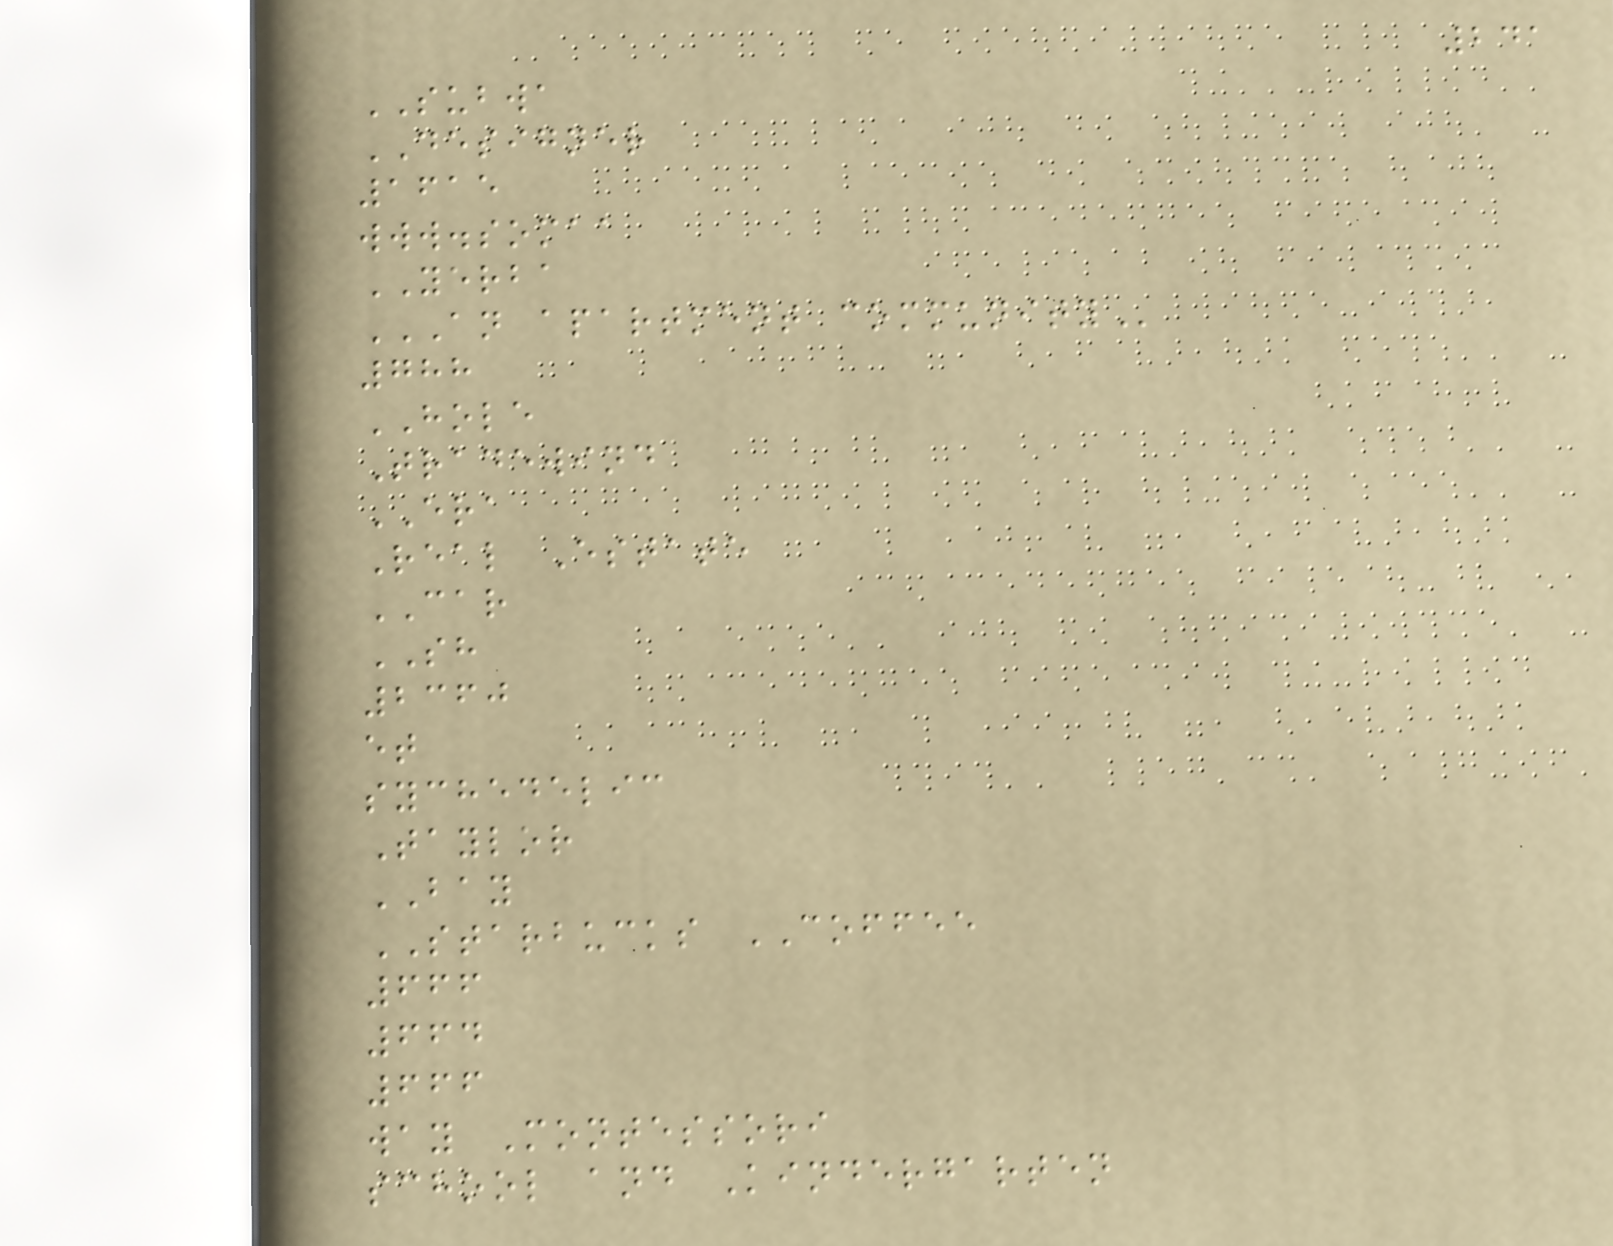241
SUBWA
DESIGNER
1615
www.somaa
YERBA
AN APARTMENT COMMUNITY
788
HOLE
Tradewind
ERA
Real Estate
CAR
SH
2360
et
sychedelic
Taylor
BAY
STARBUCKS COFFEE
666
664
666
way Montessori
school and Kindergarten
